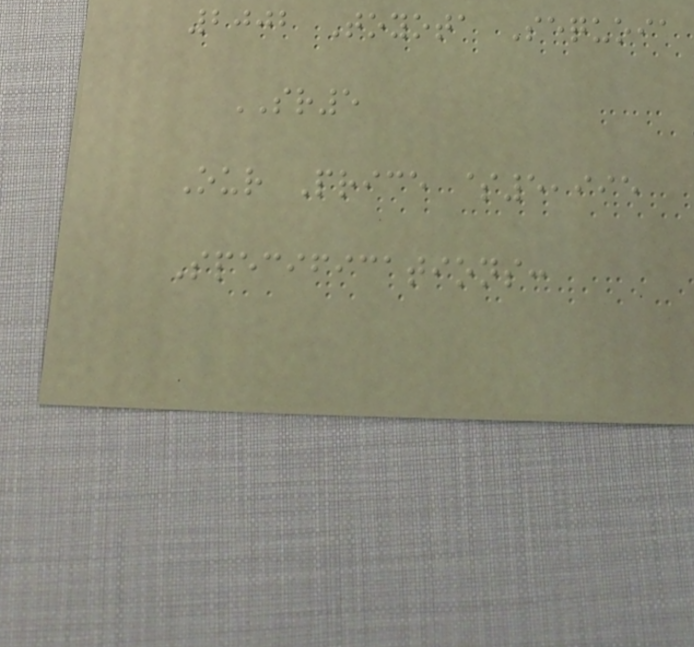2002 Toyota Sequoia
SR5
Our Price $5,995
Specifications:
